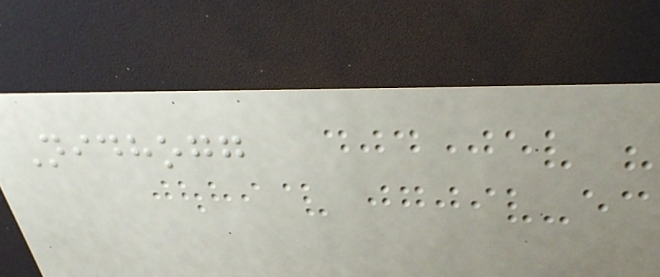Nidhogg
